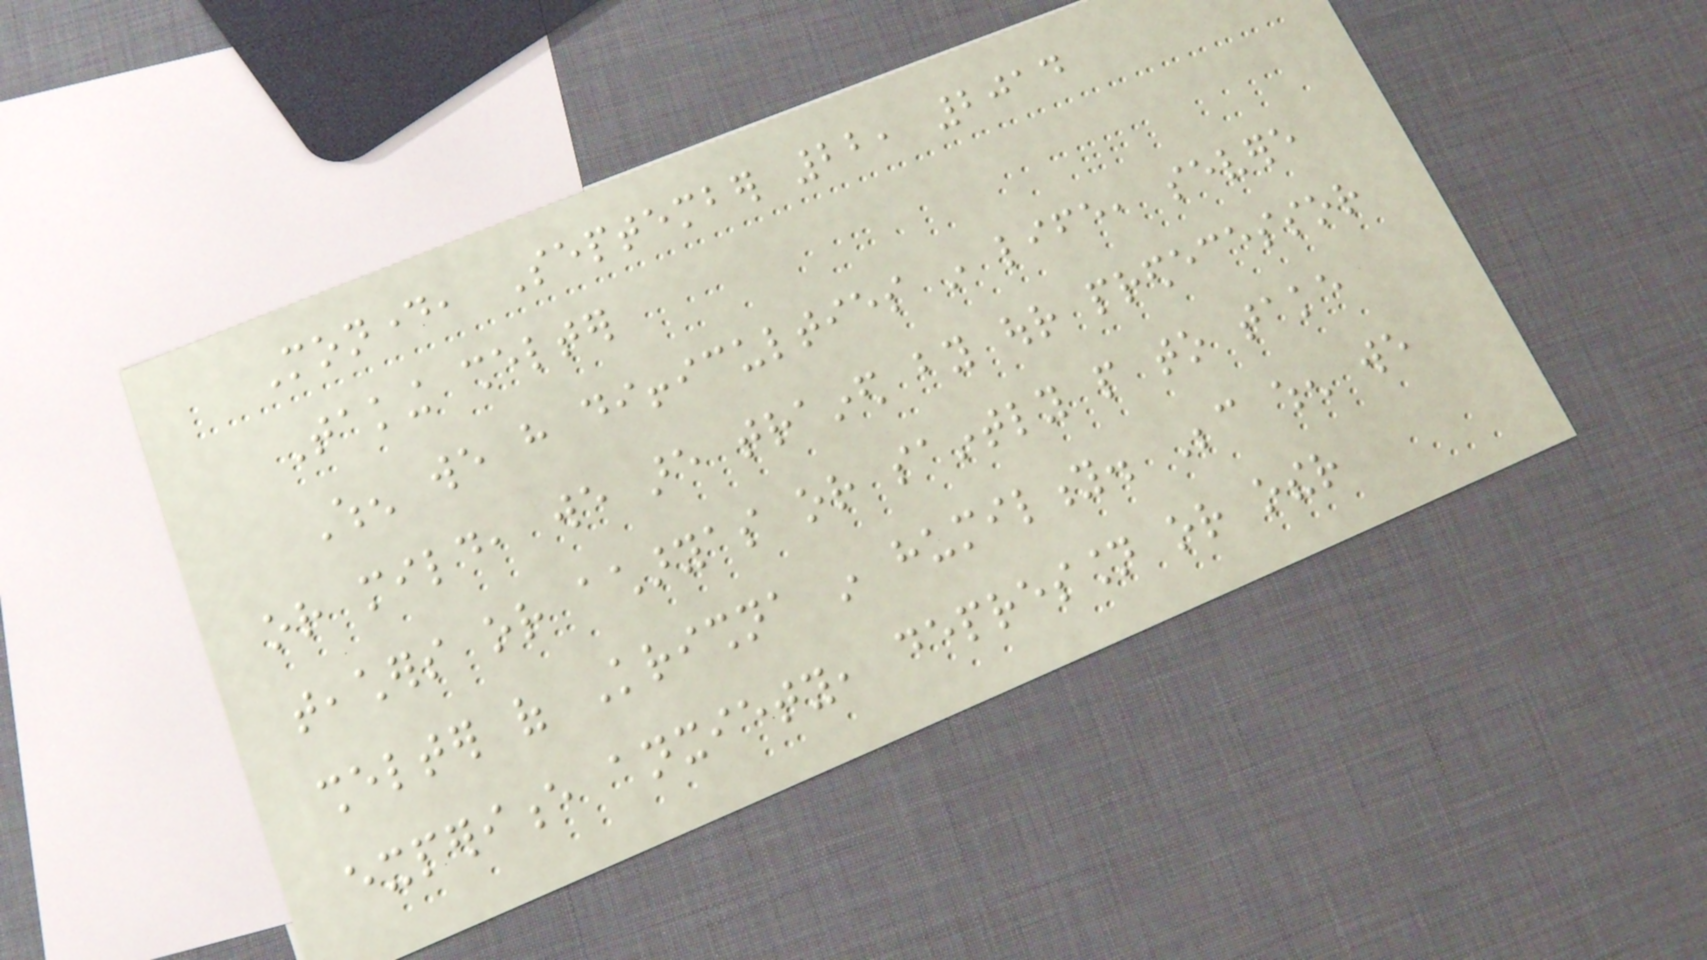Monday, September 22, 2014
Taking shelter
When we have difficulties in life, severe
or mild, we are trained by our predecessor
teachers or acharyas or saintly people to take
shelter of Krishna in humility. Because when we
experience anxiety, depression or other
